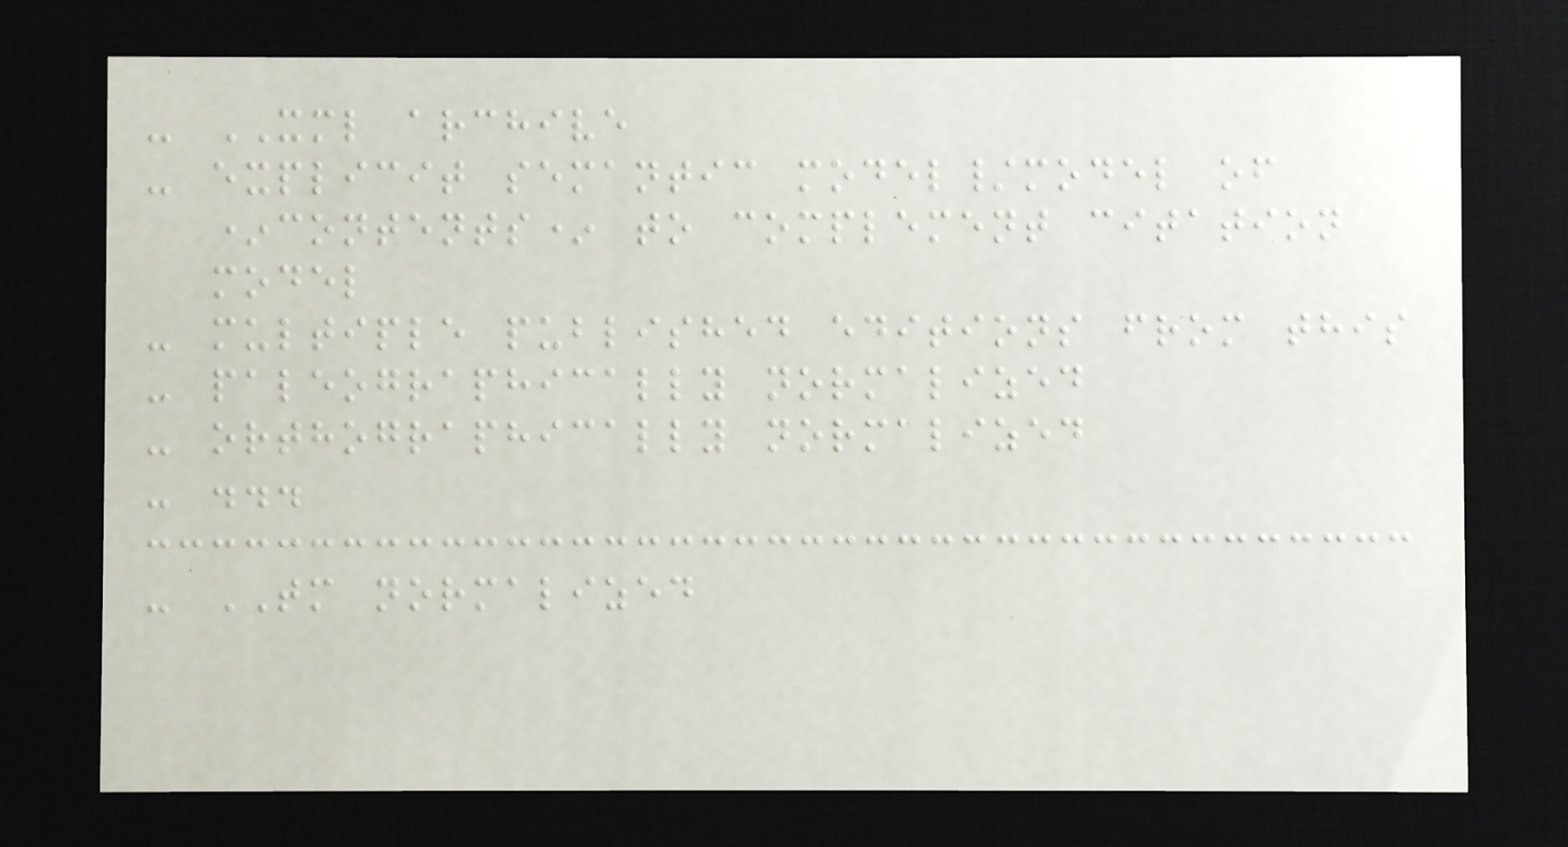- XML archive
- explicit semantic model/model of
*contents* to complement citation
model
- multiple published editions from this
- paleographically normalized
- orthographically normalized
- ...
- TM normalized
